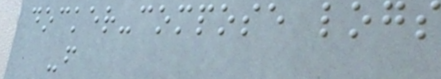docker-compose logs
-f
